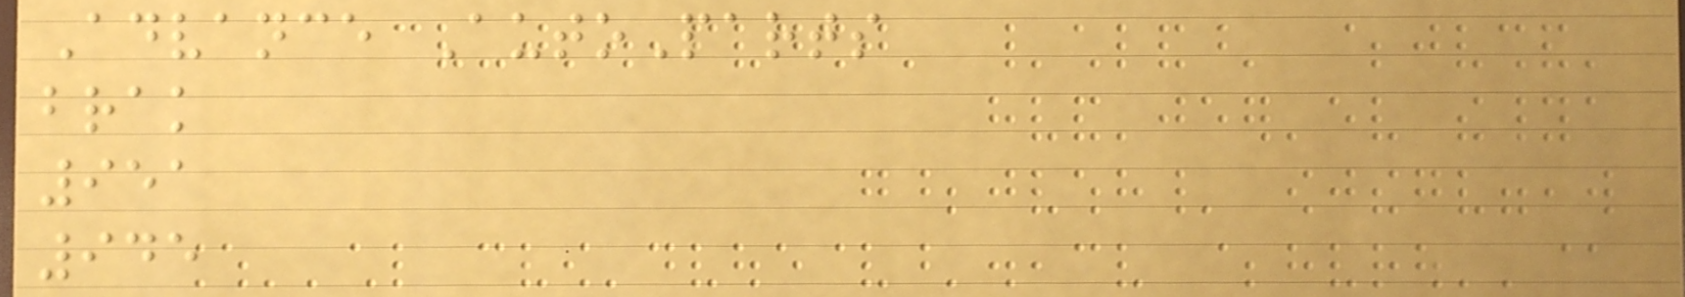Advance AutoParts
brak
951
945
